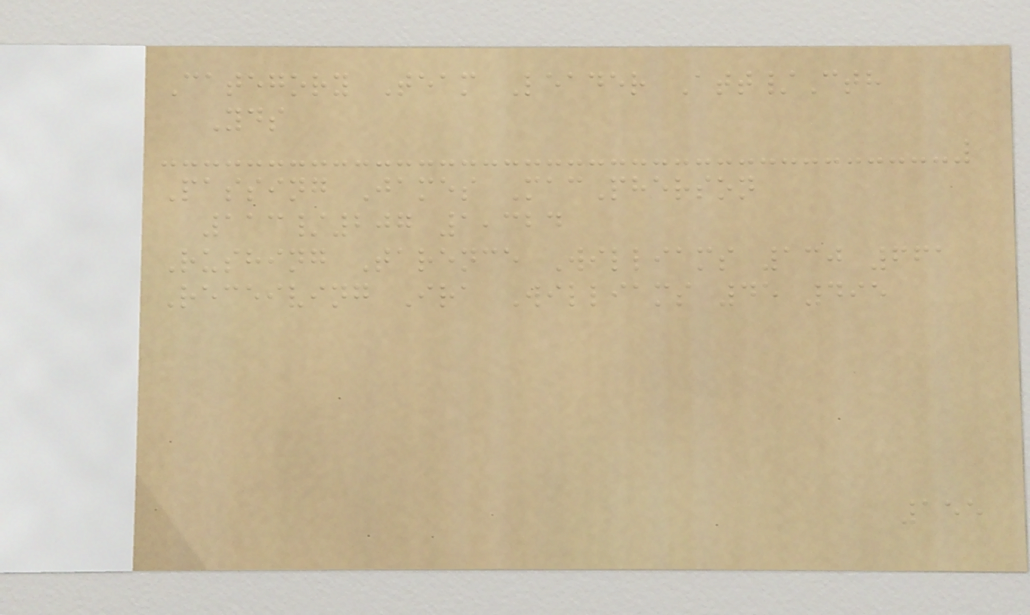Category Team Leader Att/Cth
Yds
Passing James MacPherson
113/207 1,324
Rushing Tarence Williams 130 661
Receiving Ira Williams 45 495
155
